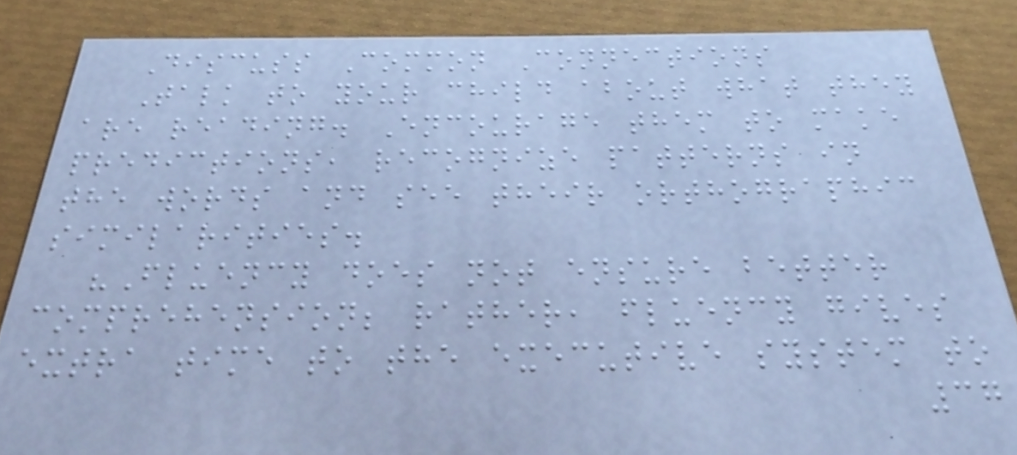Discuss Common Connections
Talk to your child about what they
are reading. Encourage them to make
predictions, recognize patterns in
the words and see their orthographic
similarities.
"Fluency does not ensure better
comprehension; rather, fluency gives
extra time to the executive system to
37
